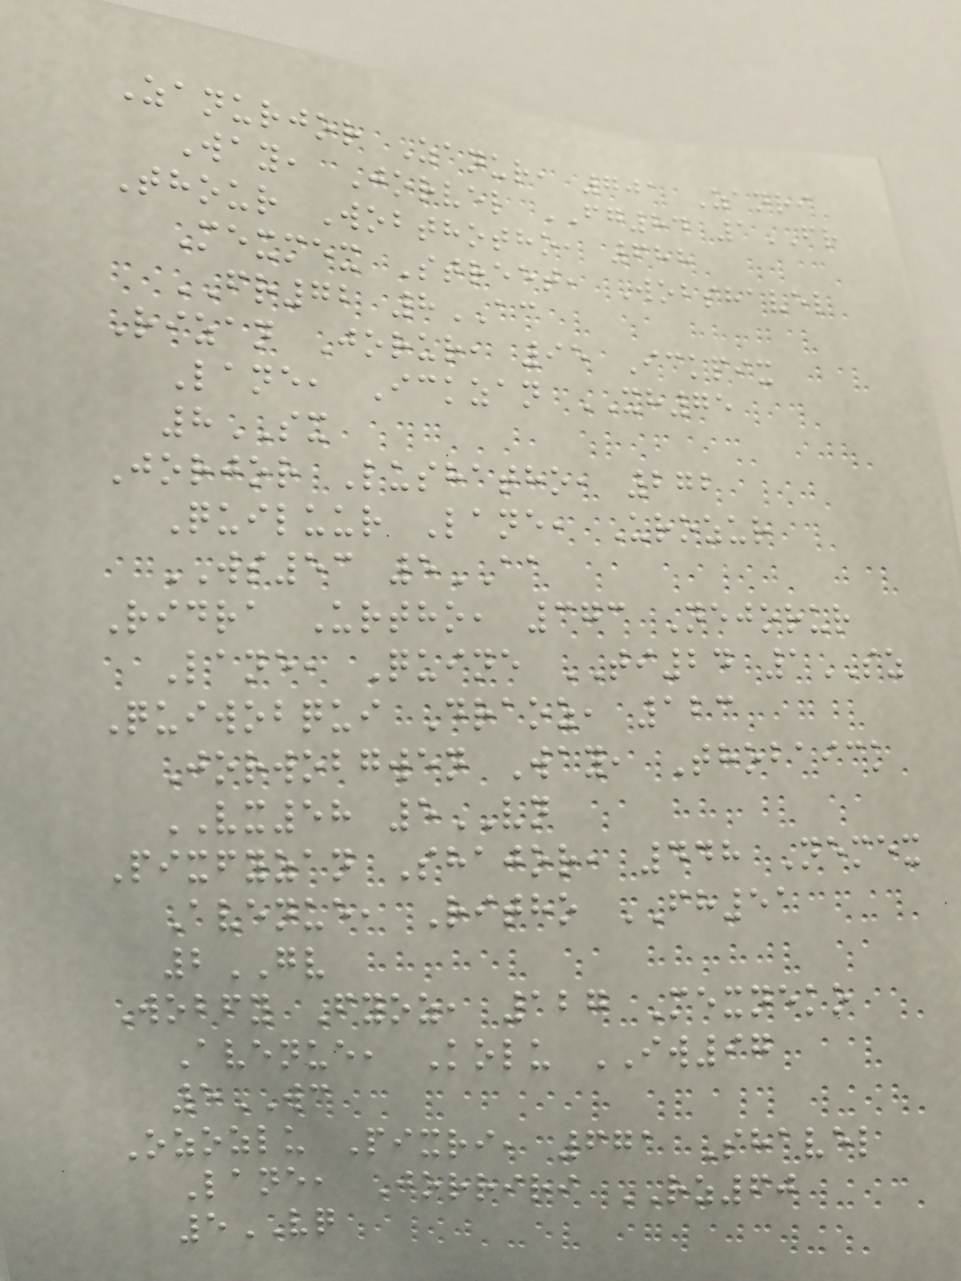Zanurjor Zanur, 701 Zanri
Way, Jorvel FG84 1FR
Thour Wobthotho, 688
Mexmex Street, Wobshavel
FR72 8AC
Rizan Jorur, 95 Ickpix
Lane, Ickzan XH75
8SX
Jorjor Lushatho, 272
Quiluur Lane, Urozur
WS53 5AA
Ridra Urtho, 373 Nejorur
Lane, Quine TI24 1SZ
Quiwobqui Draoz, 123
Jorwobgwen Way, Thobaick
VX58 5VN
Pixfyzan Shajor, 448 Nemex
Avenue, Ritho FH51
2GV
Wobfy Fyoz, 127 Mexneko
Avenue, Kolu IW97
5WC
Ozozlu Pixri, 671 Shavel
Lane, Jorriri RZ60
5VQ
